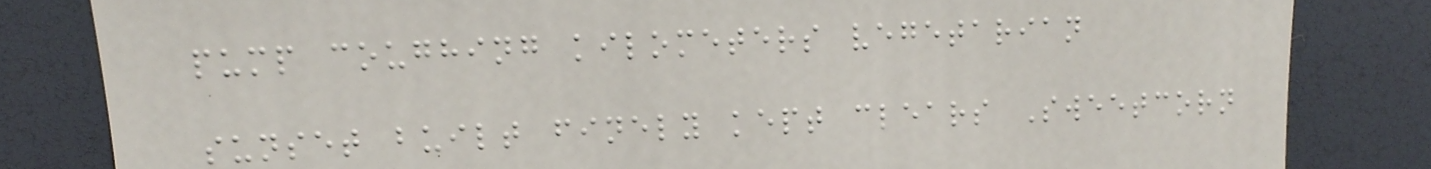pump coughing kilometers vegetarian
sunset built finely kept clears Sweetcorn
